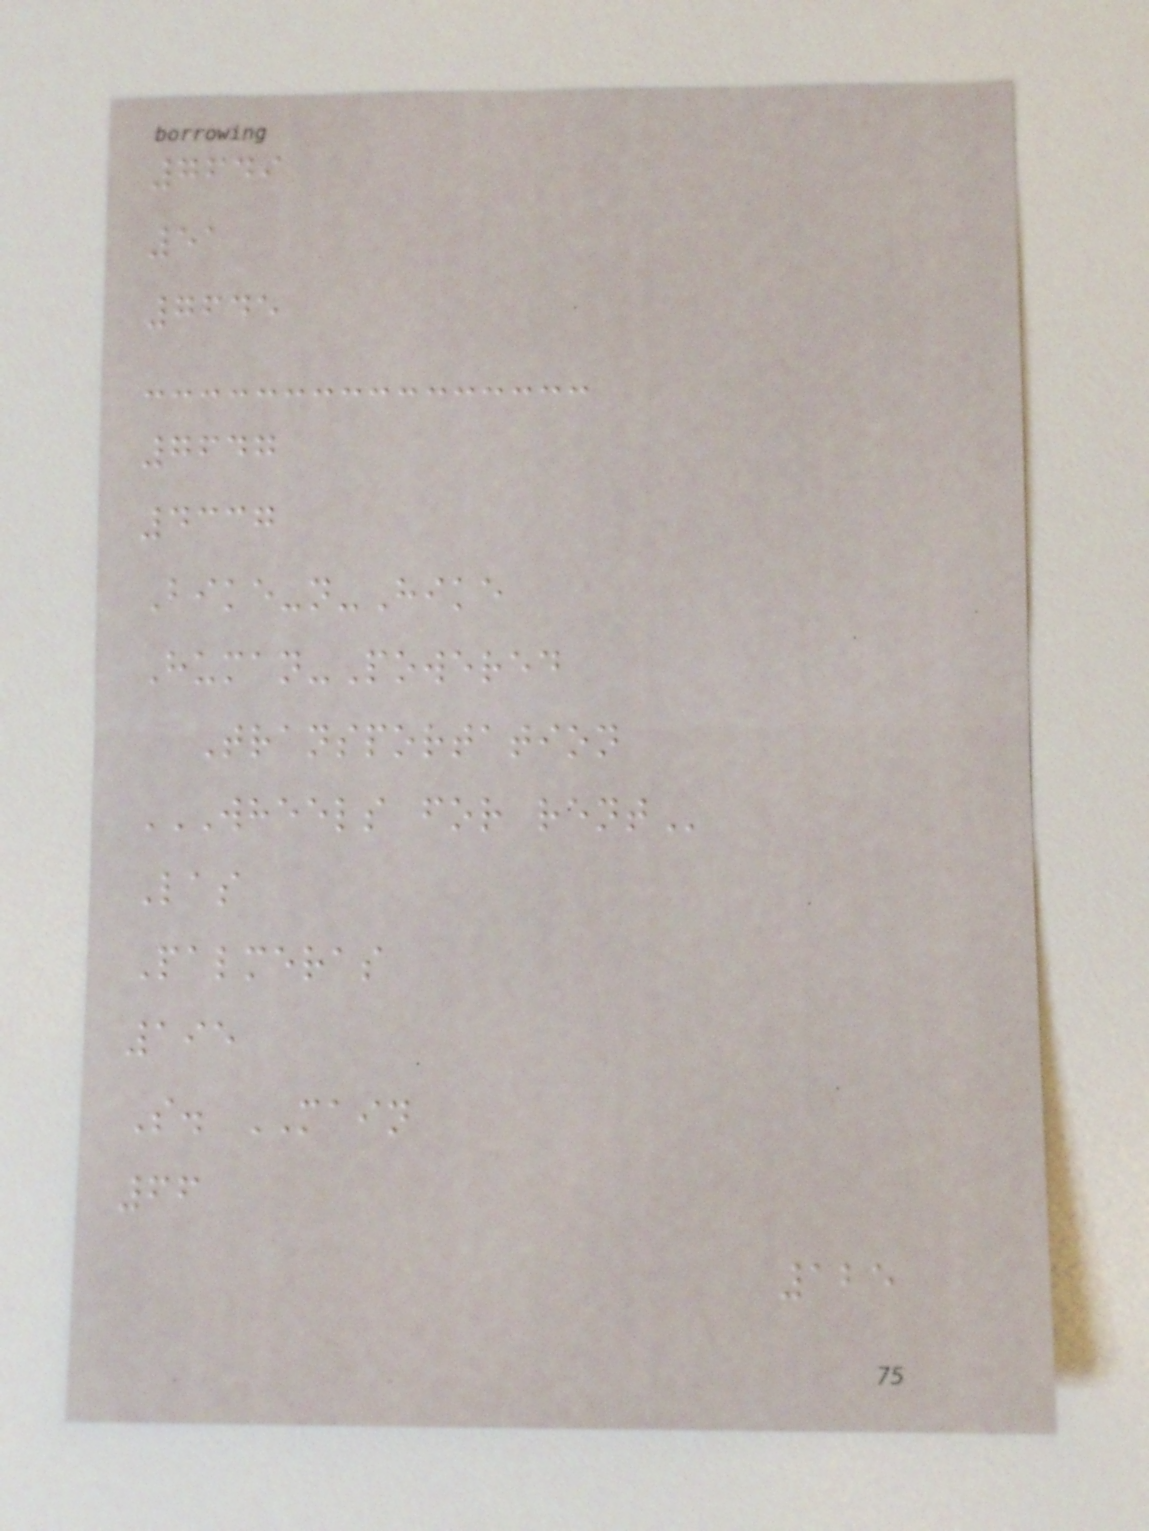7649
51
7645
7647
4337
Bike-n-Hike
Human-Powered
Transportation
WHEELS FOR RENT
Las
Palmeras
195
S. MAIN
66
125
